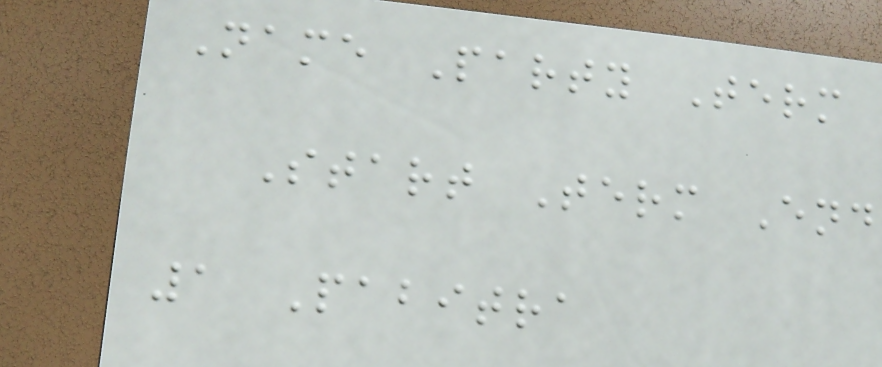Name Party Term
Start Term End
1 Pabitra
